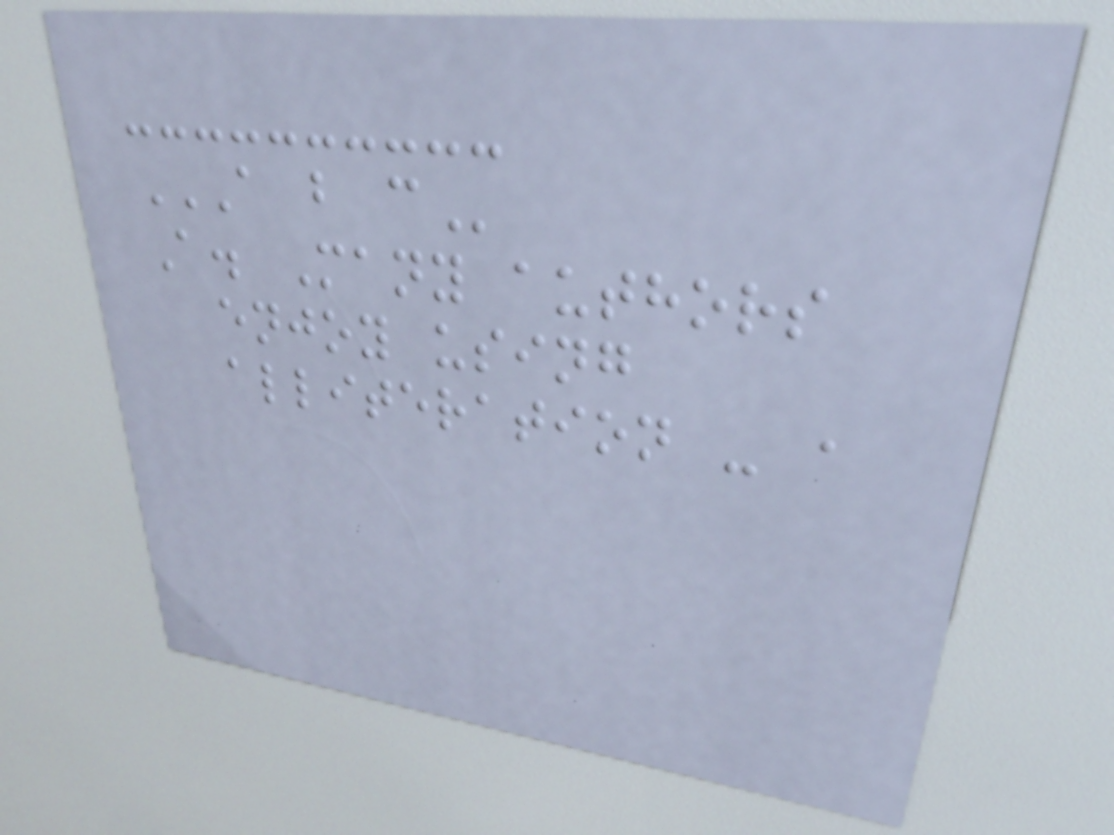A B C
A. Many authors
enjoy using
alliteration - a
